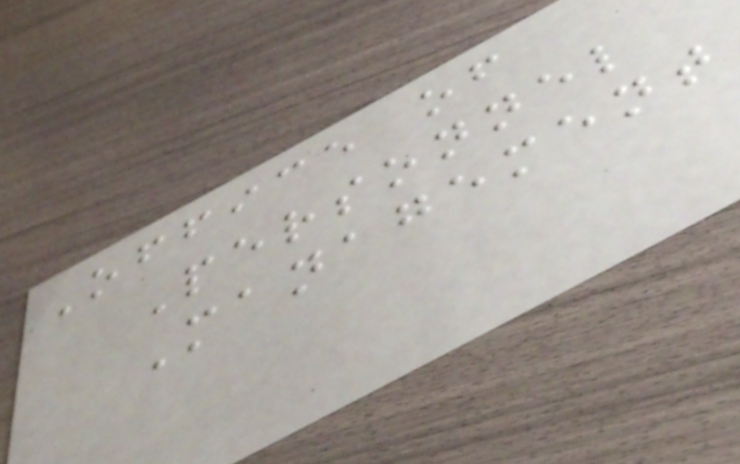Office of
Personnel
Management
